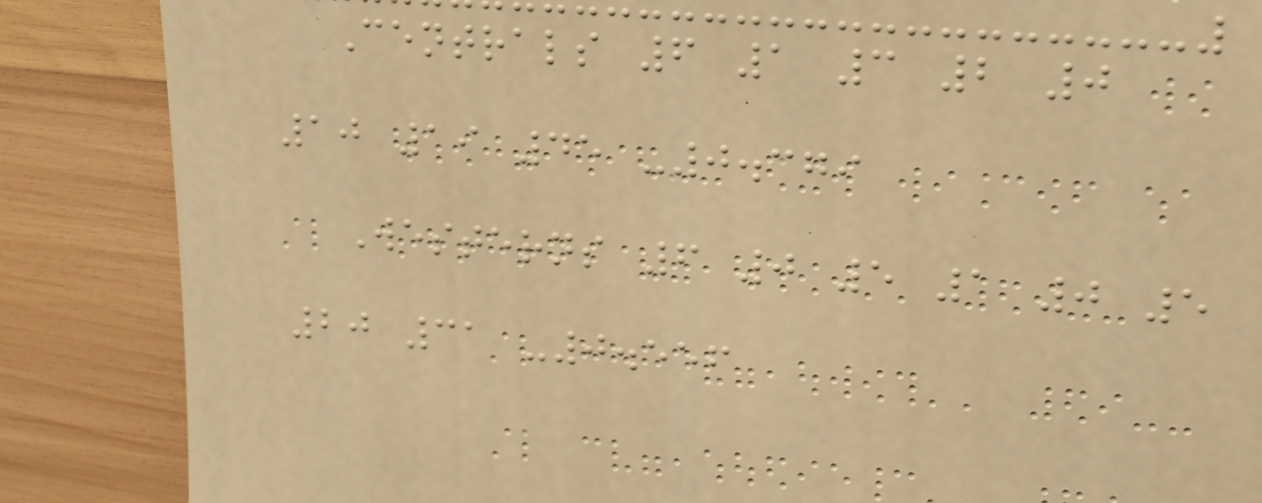Centrals 6 1 3 2 0
10 19 45 -0.379
Westerns 6 0 5 1 0 5
20 31 -0.556
